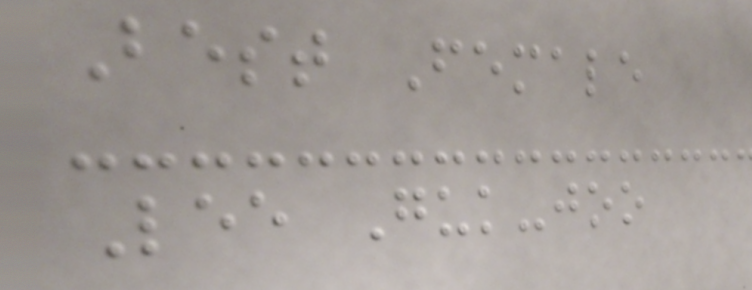Best Female
Lee Guk-joo
